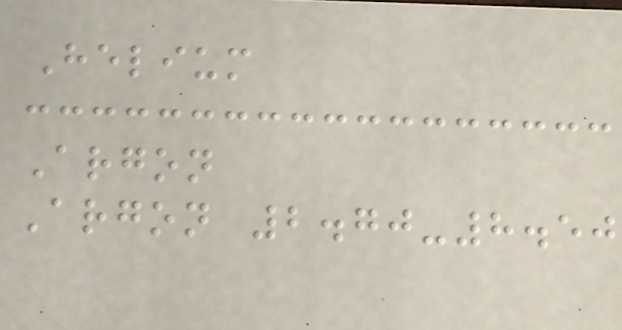Helium
Argon
Argon 2.70-8.50
